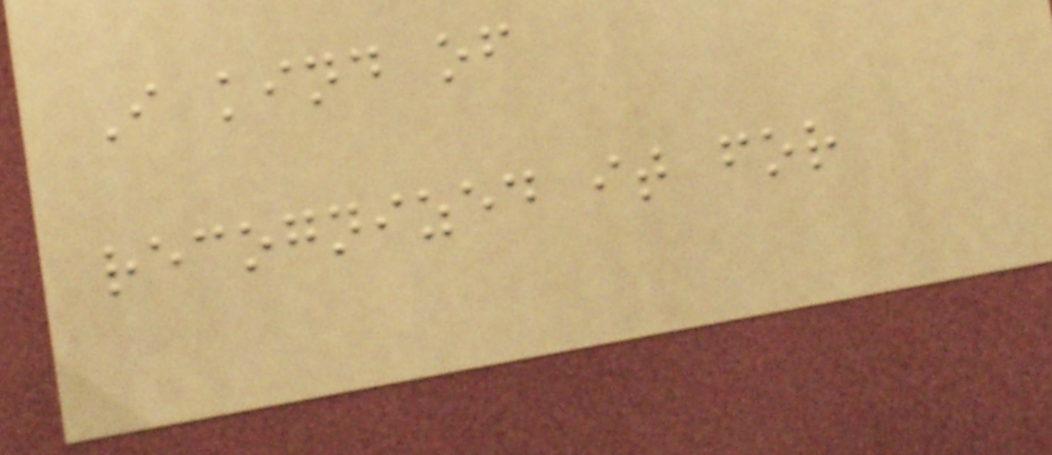I kind of
recognized it for
